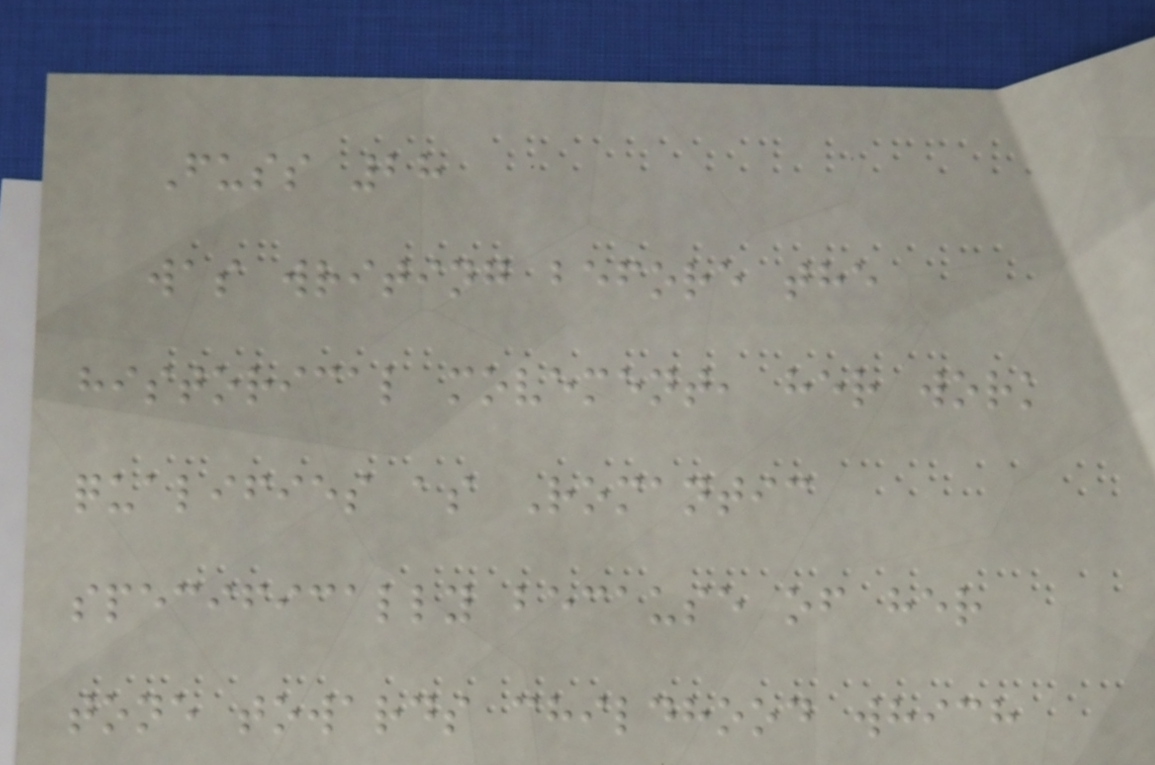Fuss 28
was writing before the
historical movement, her work
qualifies as Romantic
specifically because of her
tone towards childhood which
